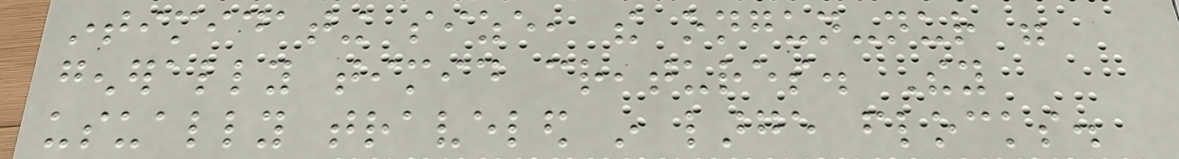intimidating size, the ongun-nur were
generally timid creatures. They
usually traveled in large flocks.
